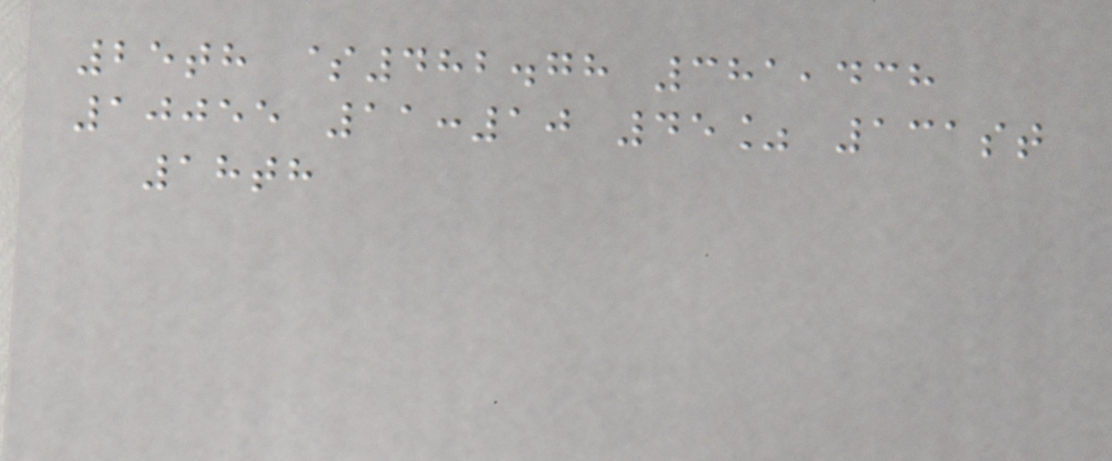25th $482.78 381,438
10055 11:10 45% 131st
18th
